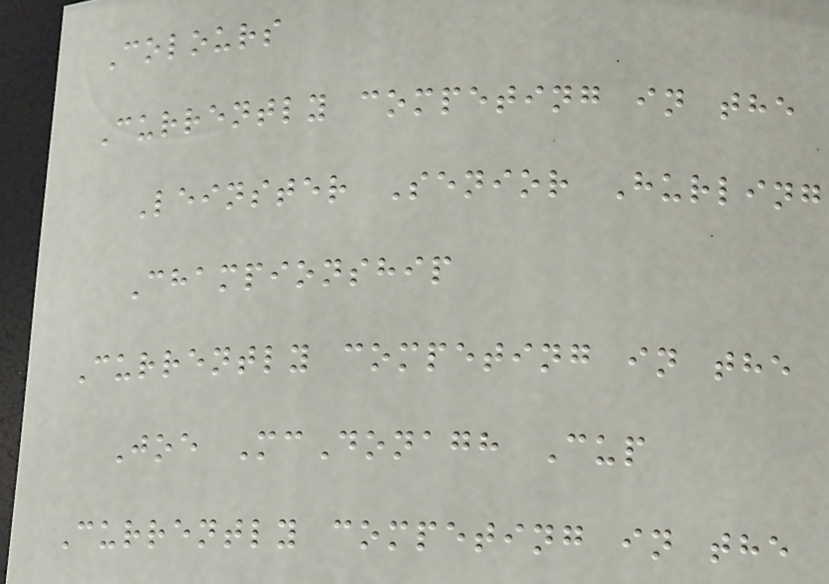Colours
Currently competing in the
Leinster Senior Hurling
Championship
Currently competing in the
Joe McDonagh Cup
Currently competing in the
